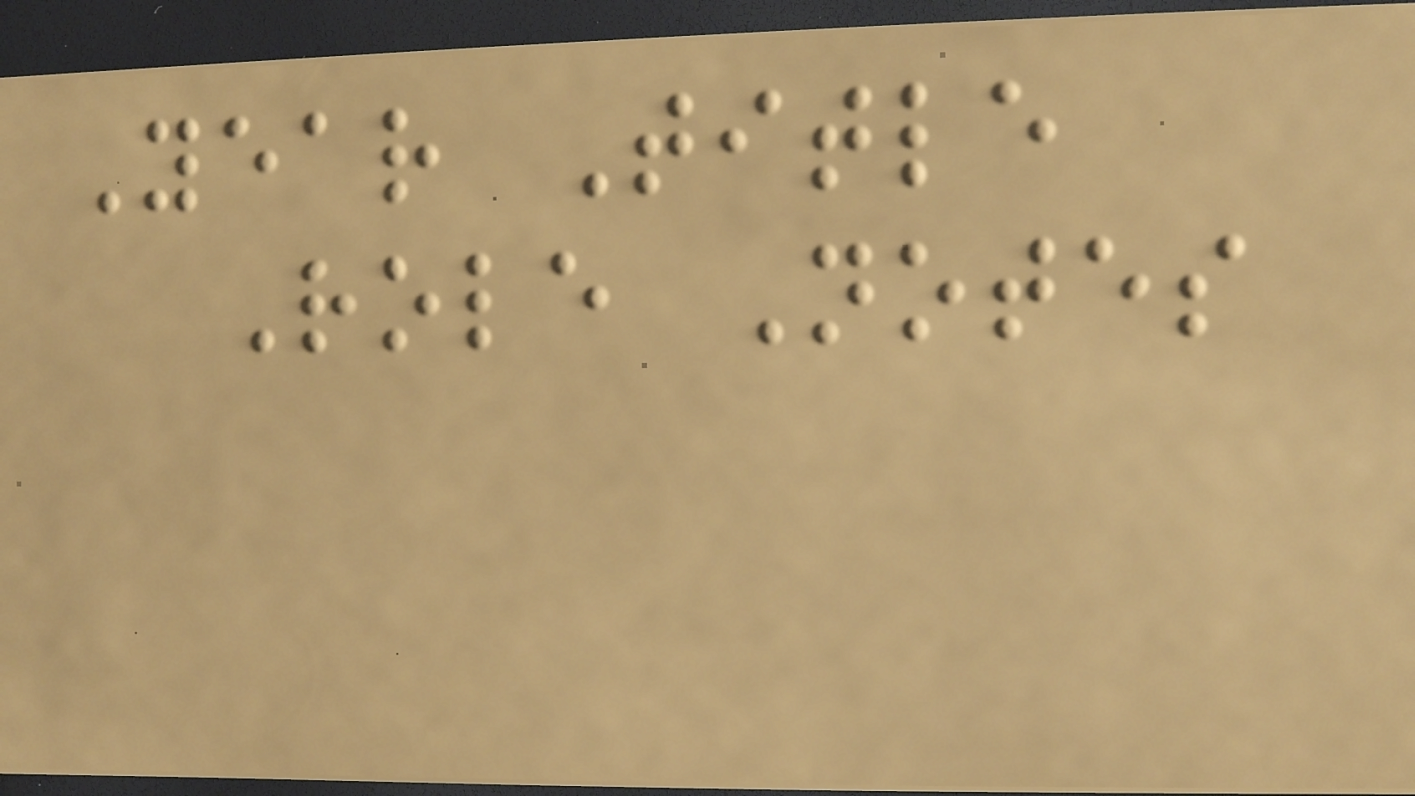Year Title
Role Notes
